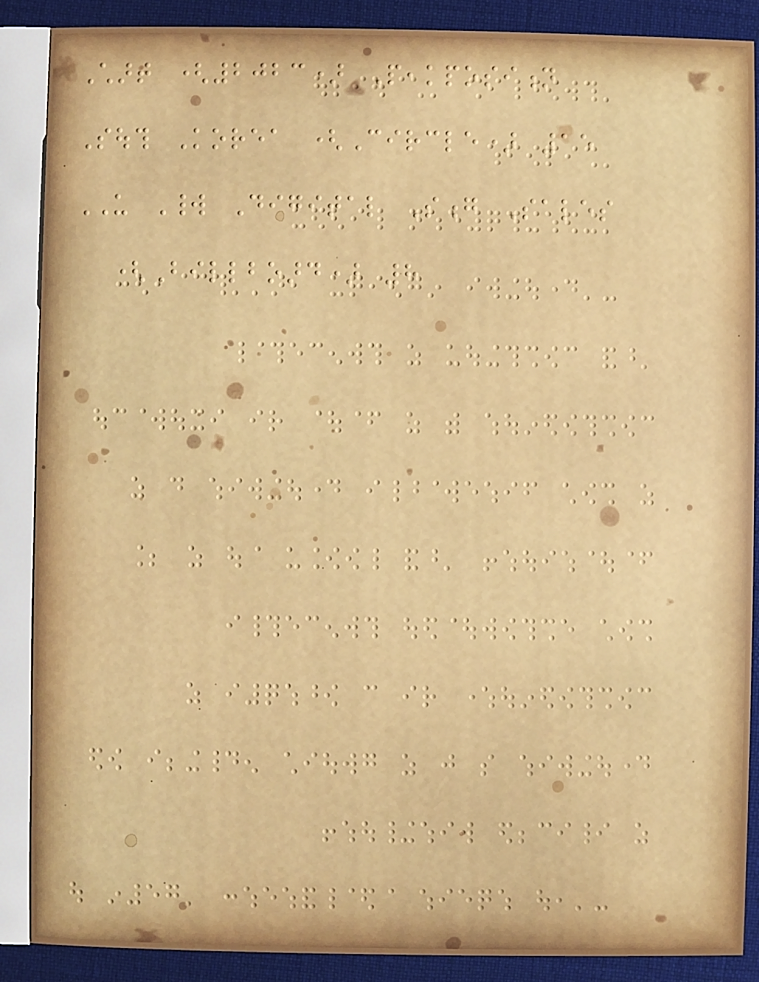Chart (2023) Peakposition
South Korea (Circle) 15
US World Digital Song Sales
(Billboard) 8
